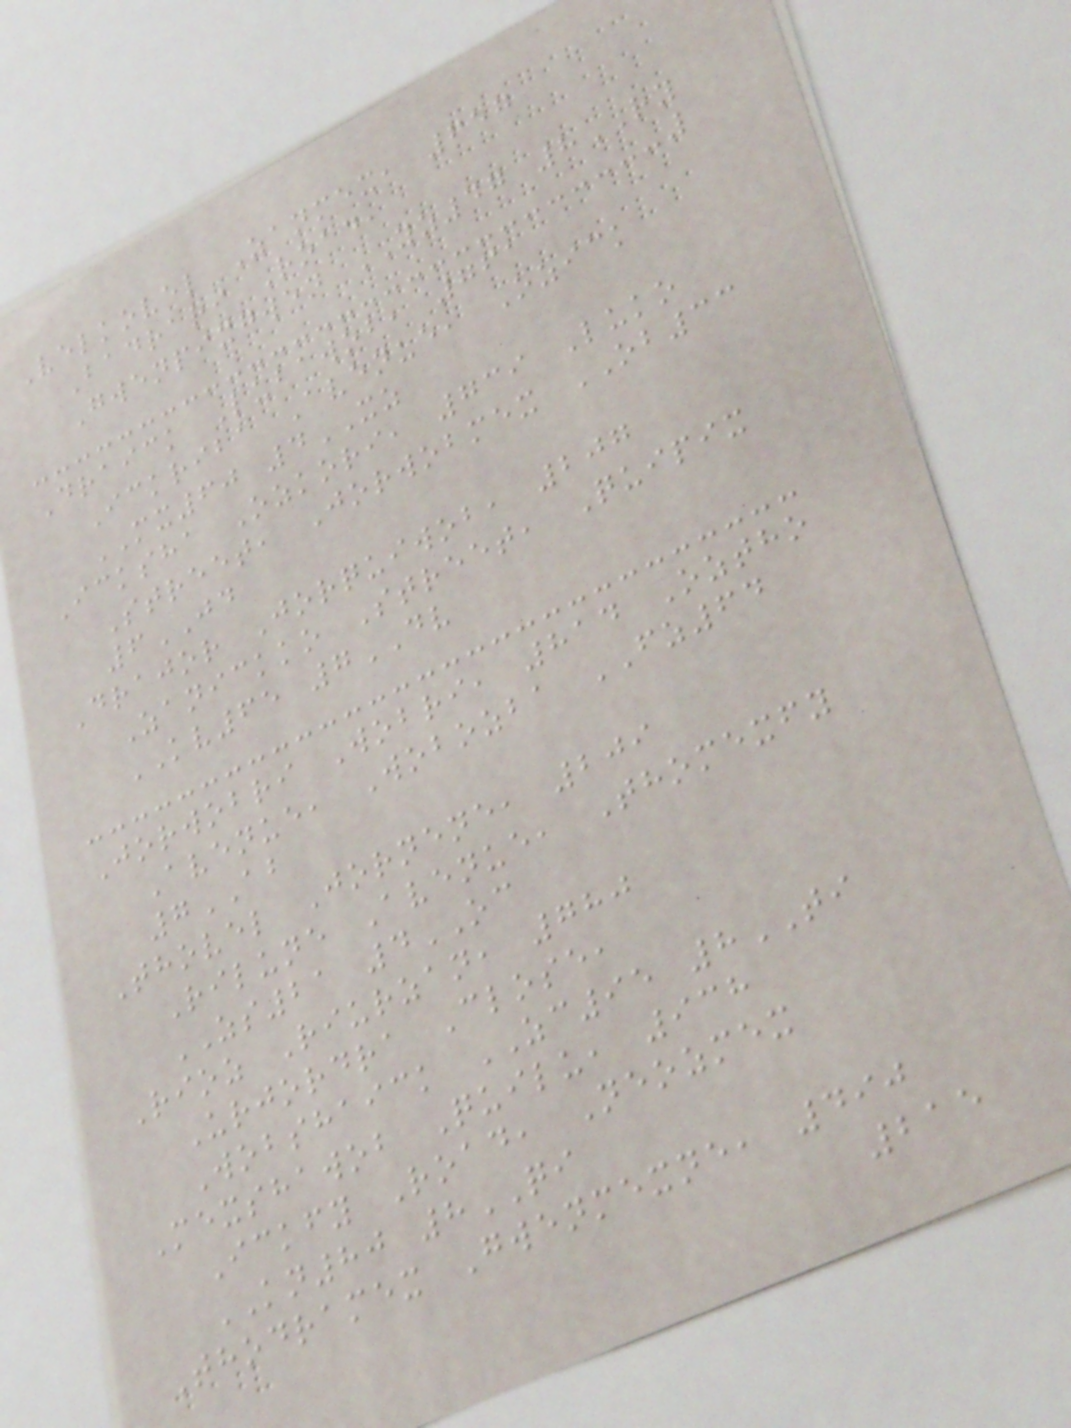Velkovel Zanmex, 657
Badrari Road,
Gwenpixgwen YZ47 8RY
Draick Lubawob, 761
Ickriba Avenue, Ozick
MX60 4XZ
Icksha Ozkori, 739 Luko
Street, Jorwobmex OB33
6JD
Drajor Jorquiwob, 207
Zanickko Street, Quipix
KV65 7DV
Jorwobri Wobri, 814 Oztho
Avenue, Wobozba FZ64
7AB
Thovel Jornene, 209
Rilune Avenue, Thomexfy
ZS21 4OC
Rioz Riurzan, 780
Urjordra Close,
Wobshaick ZC95 8TI
Mexshawob Quilu, 938
Ickfy Road, Neozmex
KN80 8QI
Thodramex Gwenmexne, 490
215
